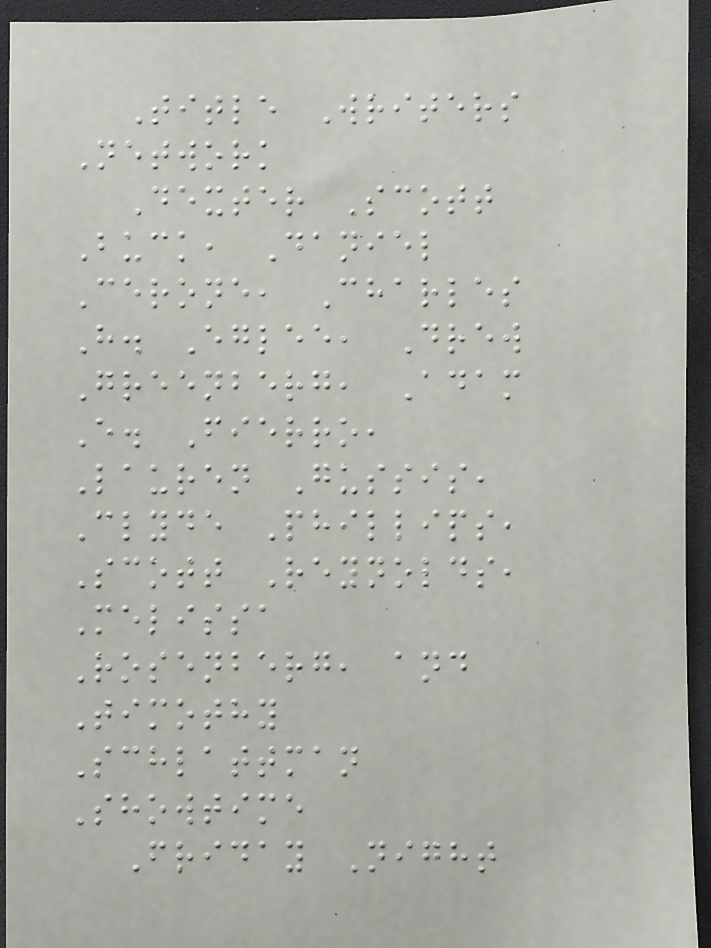Title Writers
Network
Dexter Scott
Buck, Daniel
Cerone, Charles
H. Eglee, Drew
Greenberg, Adam
E. Fierro,
Lauren Gussis,
Clyde Phillips,
Scott Reynolds,
Melissa
Rosenberg, and
Timothy
Schlattman
Showtime
Friday Night
